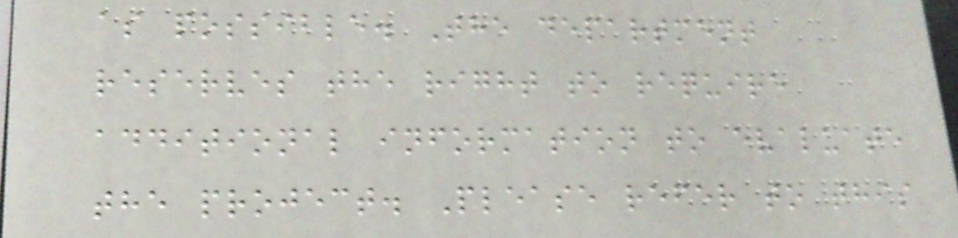as possible. The department
reserves the right to require
additional information to evaluate
the project. Please refer to this
